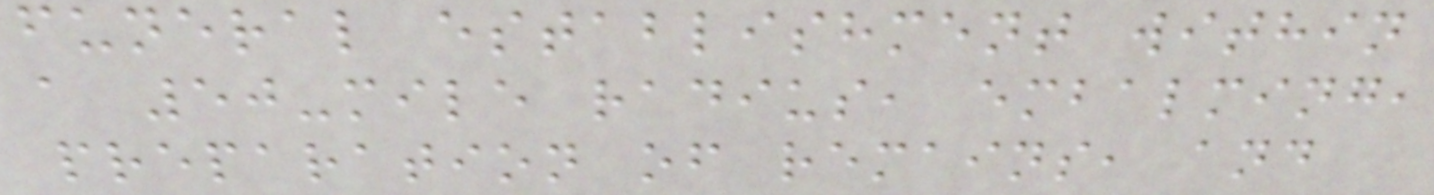funeral establishment within
a 50-mile radius, embalming,
preparation of remains, and
